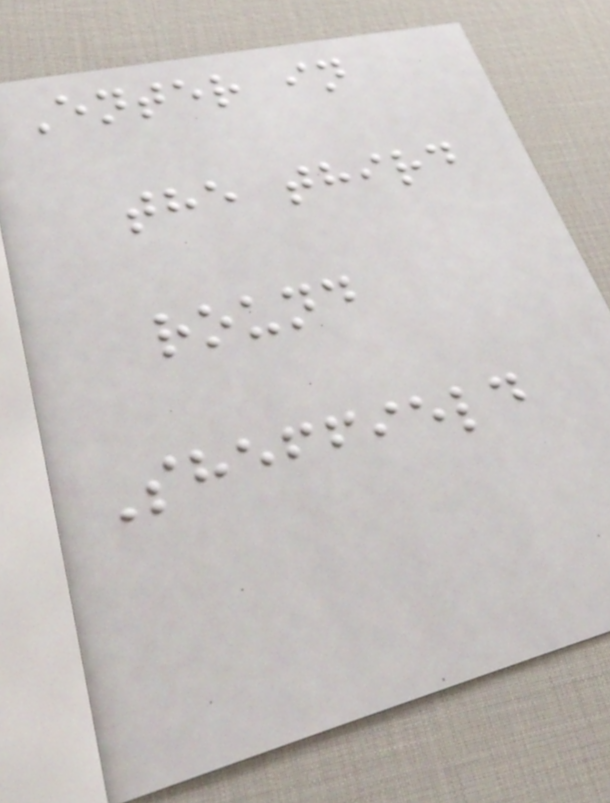Enter in
the third
round
Sheffield
